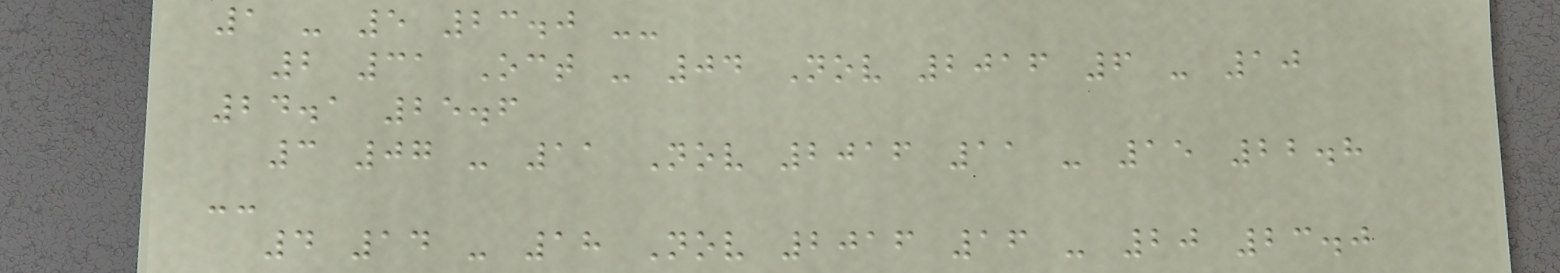1 - 5 23.0 --
2 31 Oct - 04 Nov 2016 6 - 10
24.1 25.6
3 07 - 11 Nov 2016 11 - 15 22.8
--
4 14 - 18 Nov 2016 16 - 20 23.0
